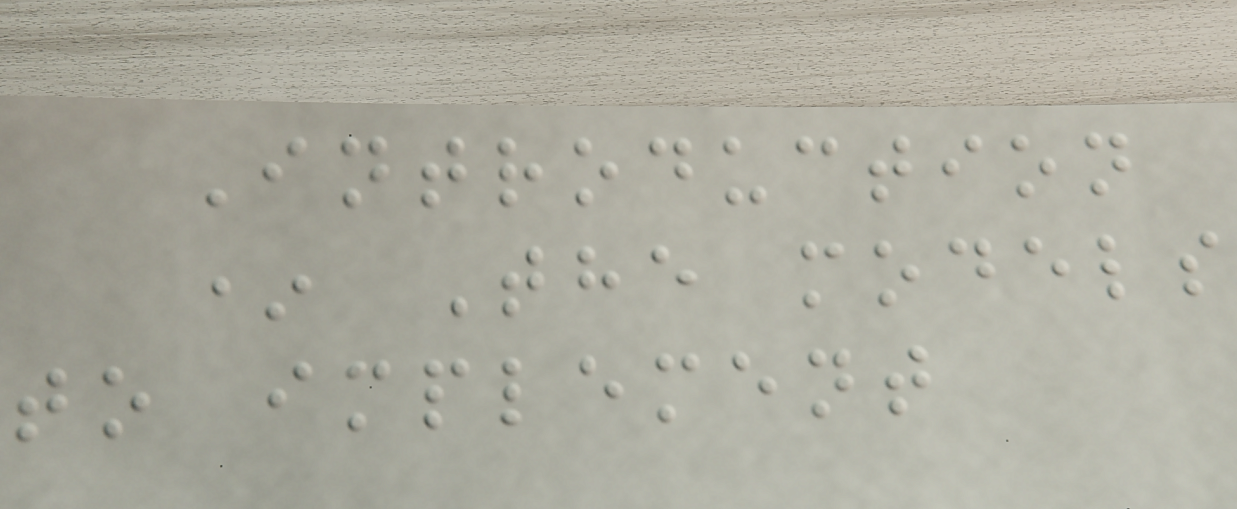Introduction
* The models
to implement
